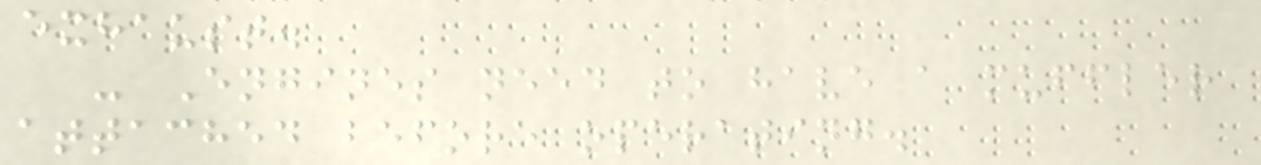exhaust.
- Engines need to have a muffler
attached before operating.
